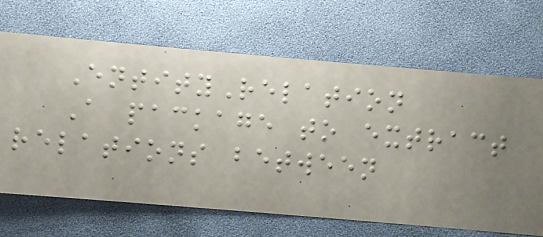EntityRelation
A package to extract
relations between
